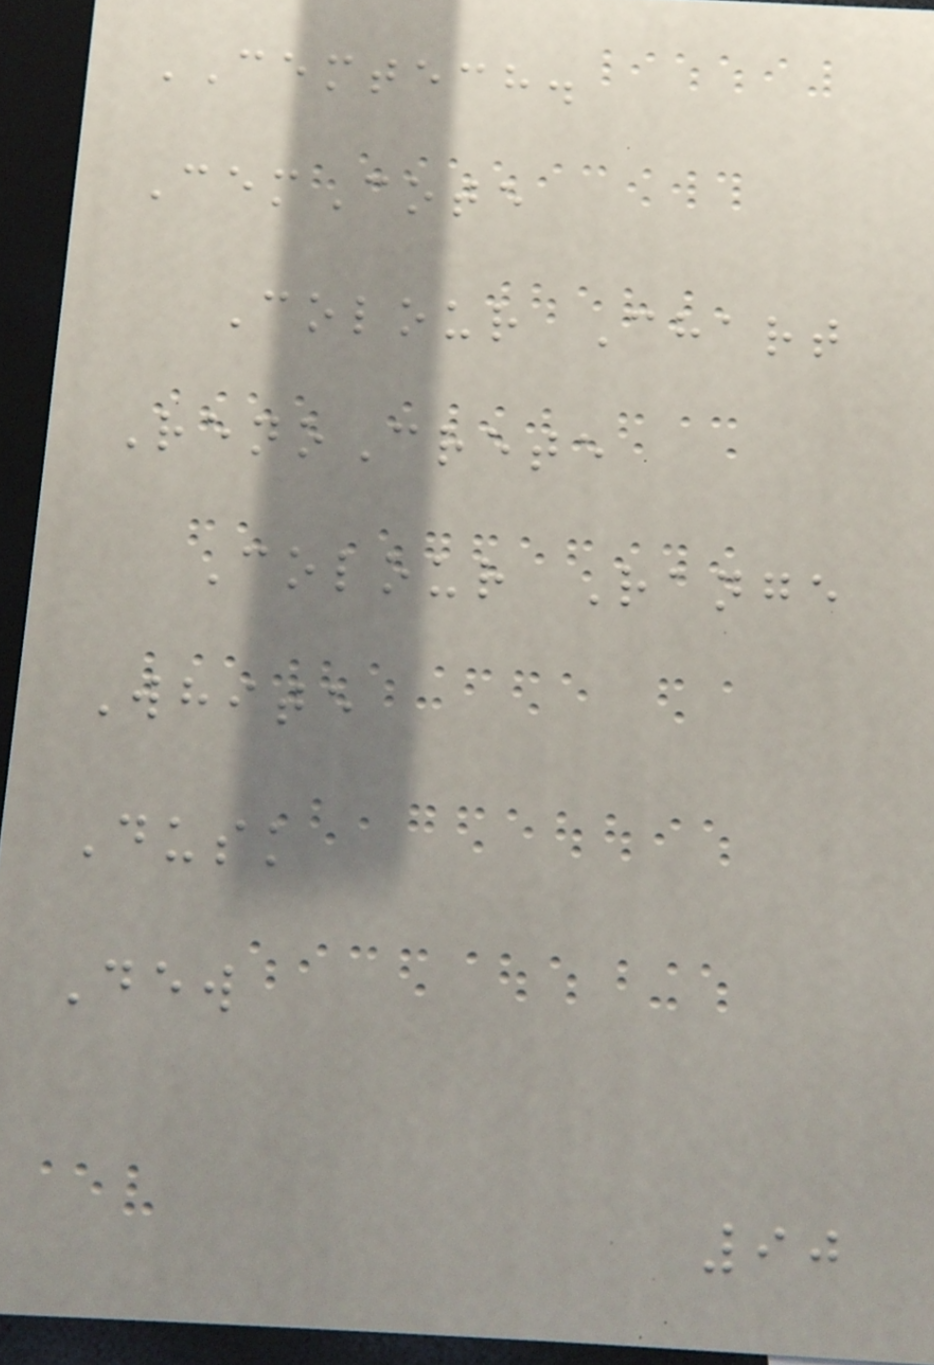CEMTECH.
CemCote
Colour Chart
RenoCrete
Colour Range
White
Dusk
Dew
90
